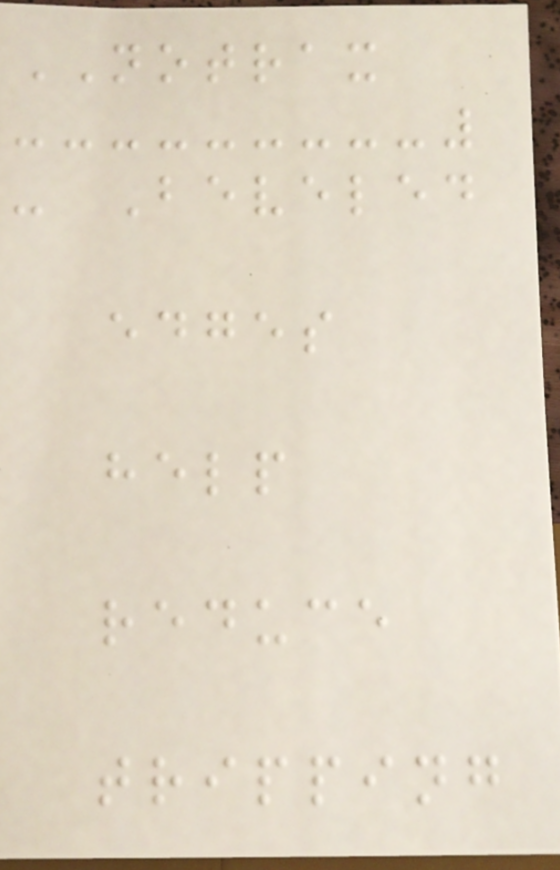NOTRAX
- Beveled
edges
help
reduce
tripping
